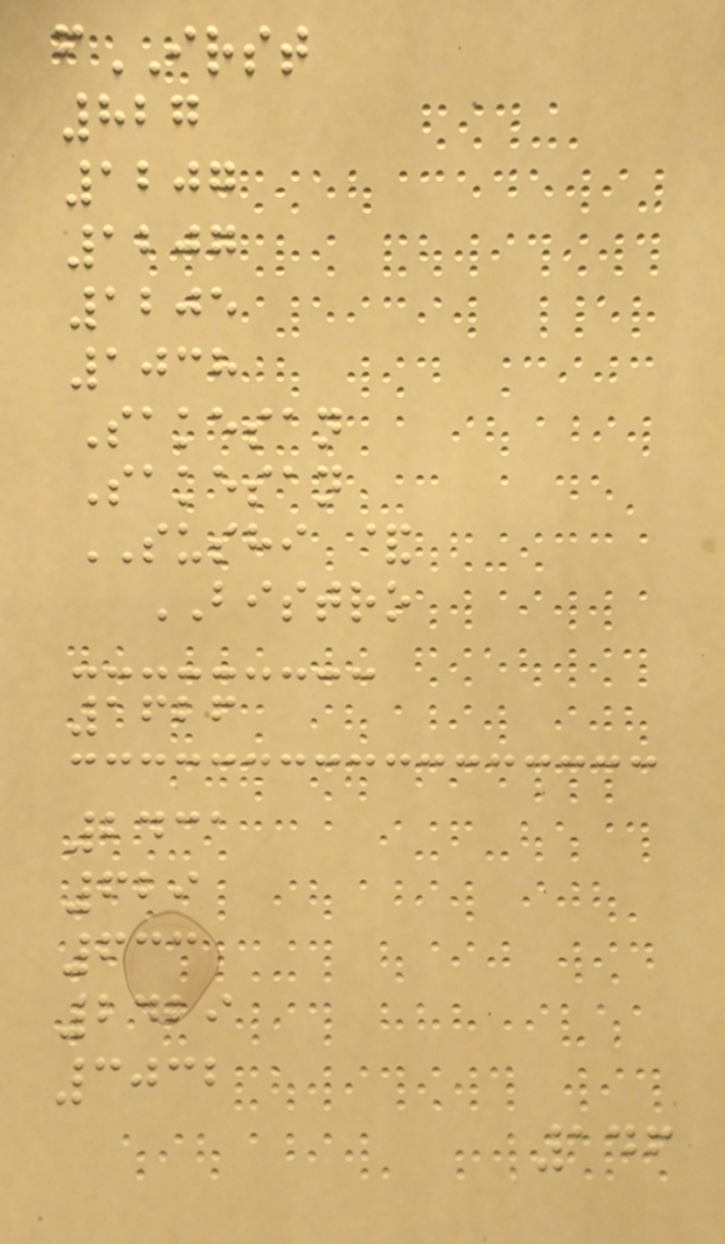fIRST
827
1207
1207
1205
1038
Sakesan
Sakesan
SUSHI &
BISTRO
1626
2431
629
633
2429
3032
146
